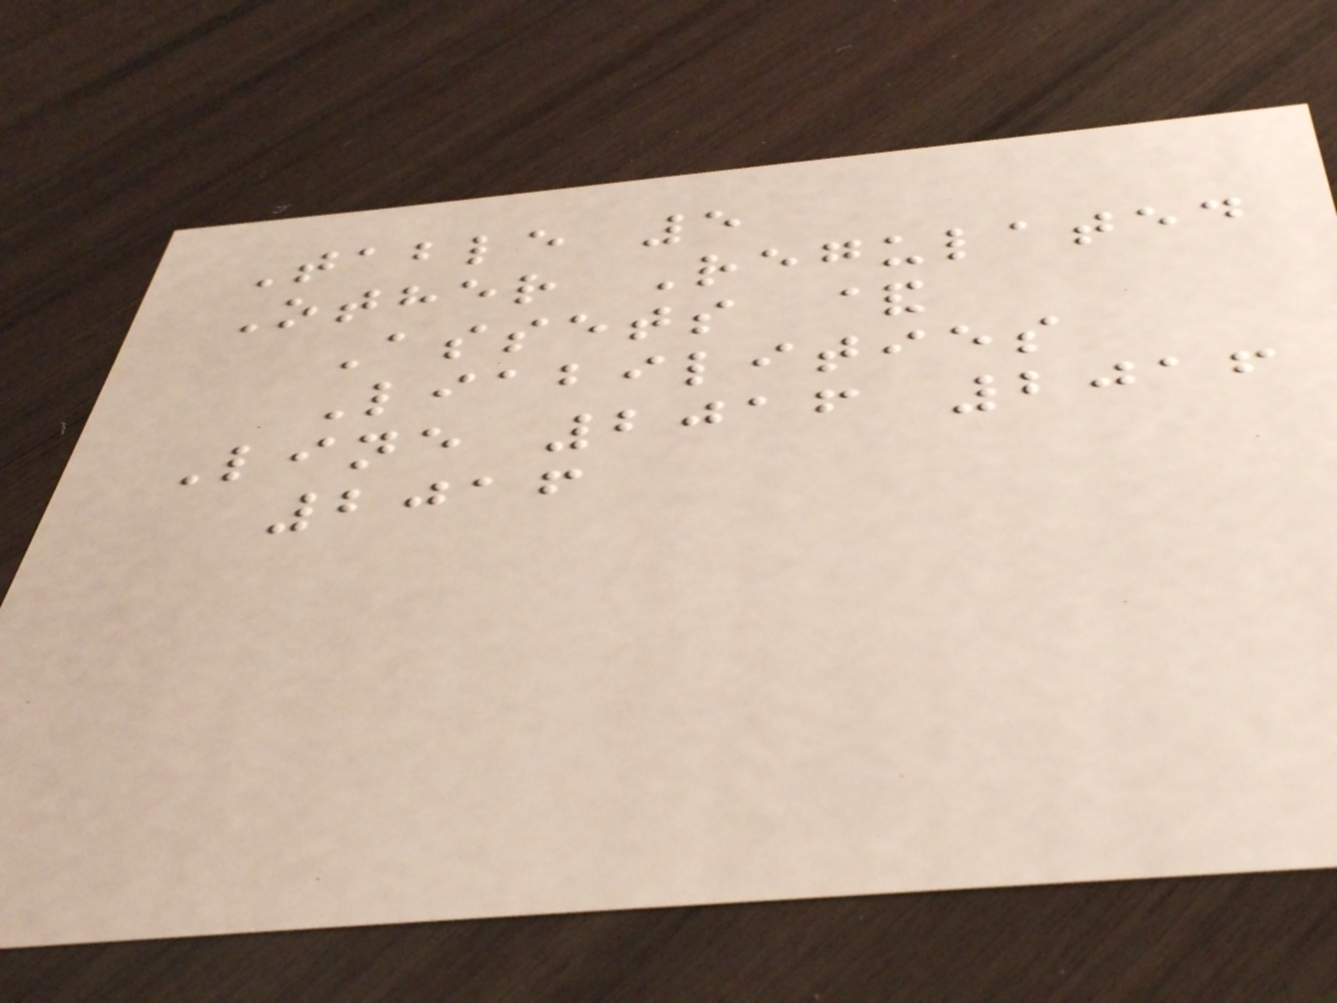Table 5
Other Regulated
Assets &
Liabilities
Line 2016 2016
2016
